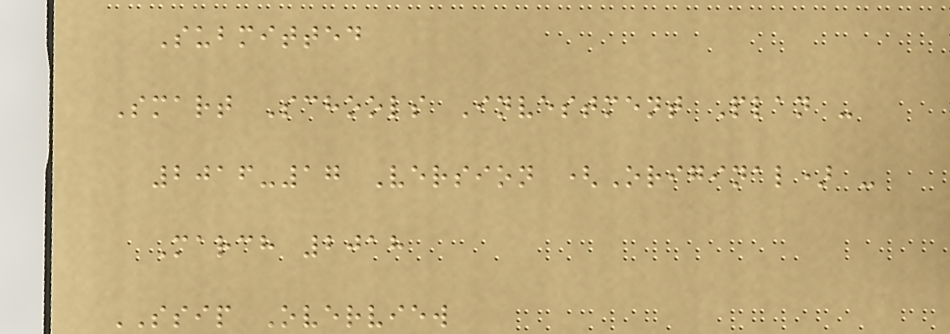Submitted
Smart Schools Investment Plan -
2016-17 Version (Original) -
March 2018
SSIP Overview
